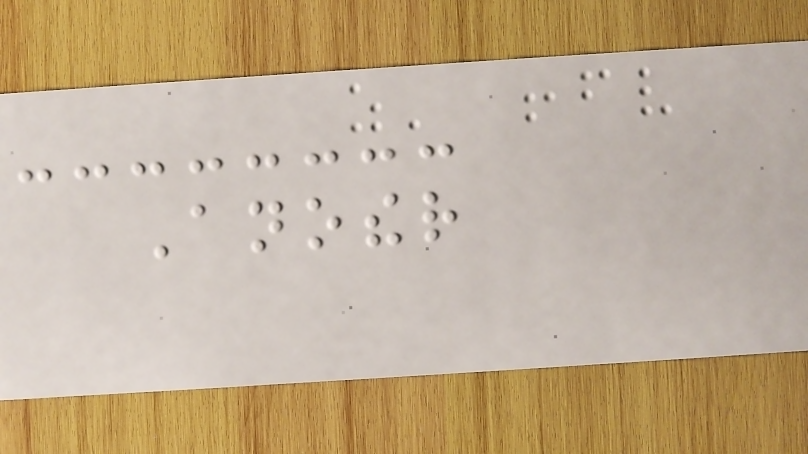Another
